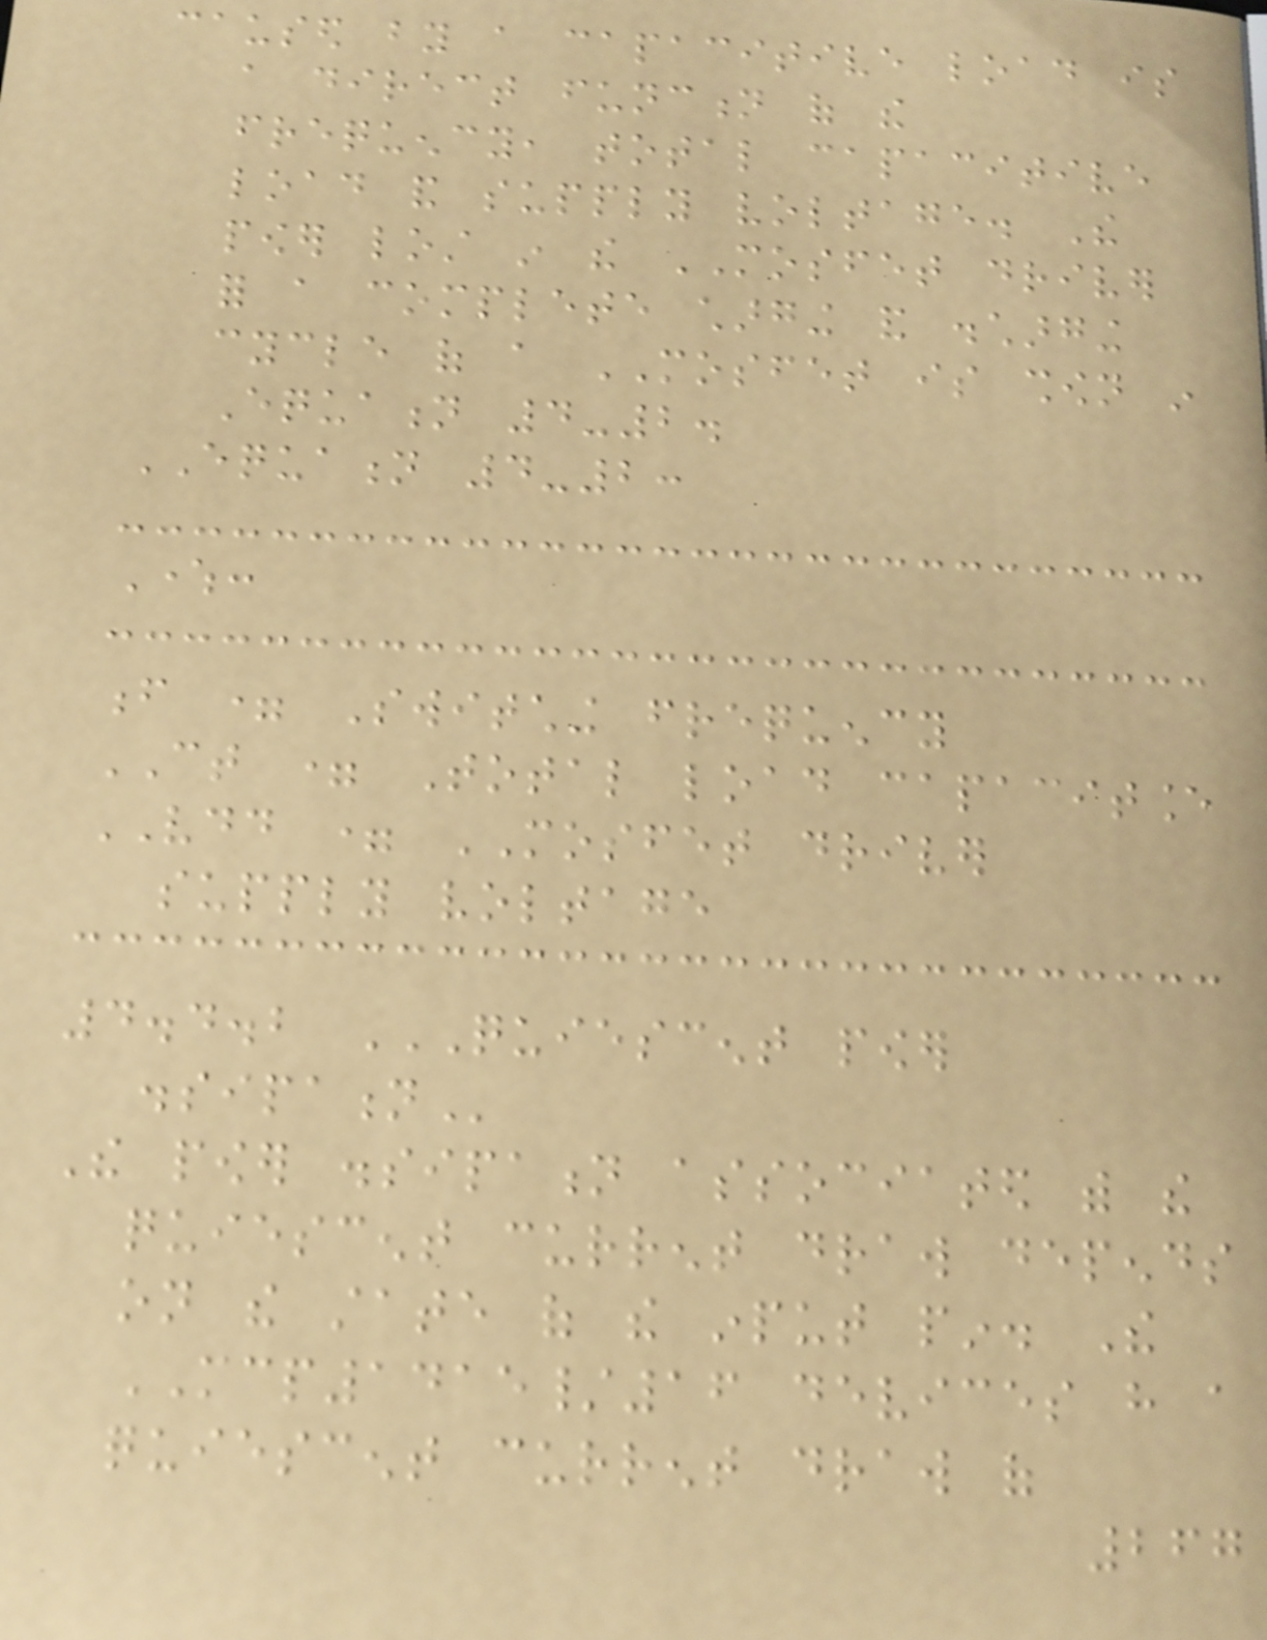caused by a capacitive load is
a direct function of the
frequency, total capacitive
load and supply voltage. The
power lost in the MOSFET driver
for a complete charging and discharging
cycle of a MOSFET is shown in
Equation 4-2.
EQUATION 4-2:
Where:
f = Switching frequency
CT = Total load capacitance
VDD = MOSFET driver
supply voltage
4.4.2 QUIESCENT POWER
DISSIPATION
The power dissipation associated with the
quiescent current draw depends
on the state of the input pin. The
MCP1415/16 devices have a
quiescent current draw of
267
